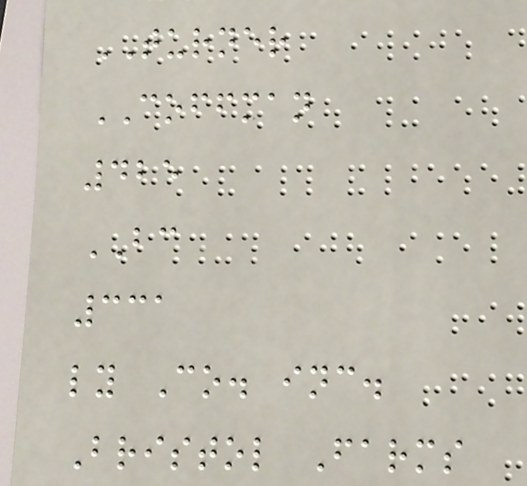TURNER
COFFMAN
425
BC
331
ly Co. inc.
Bristol Farms
